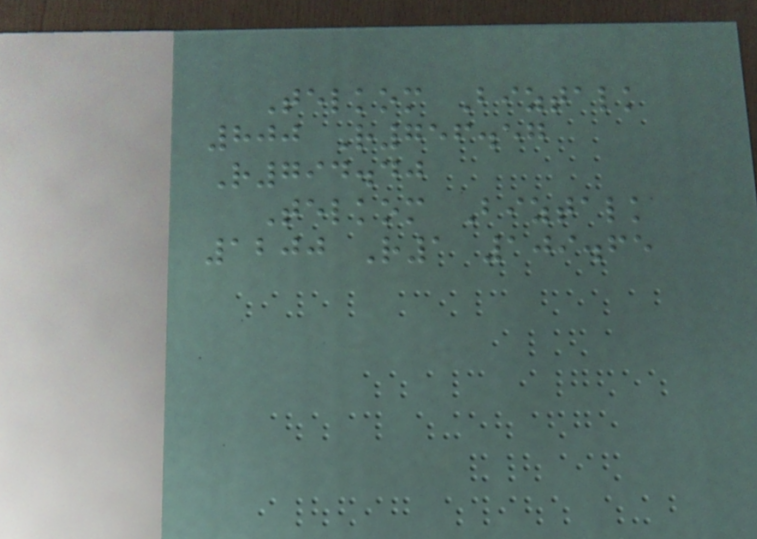Telkom Biztalk
800 R756.57
R794.40
Telkom Biztalk
1200 R1 109.65
